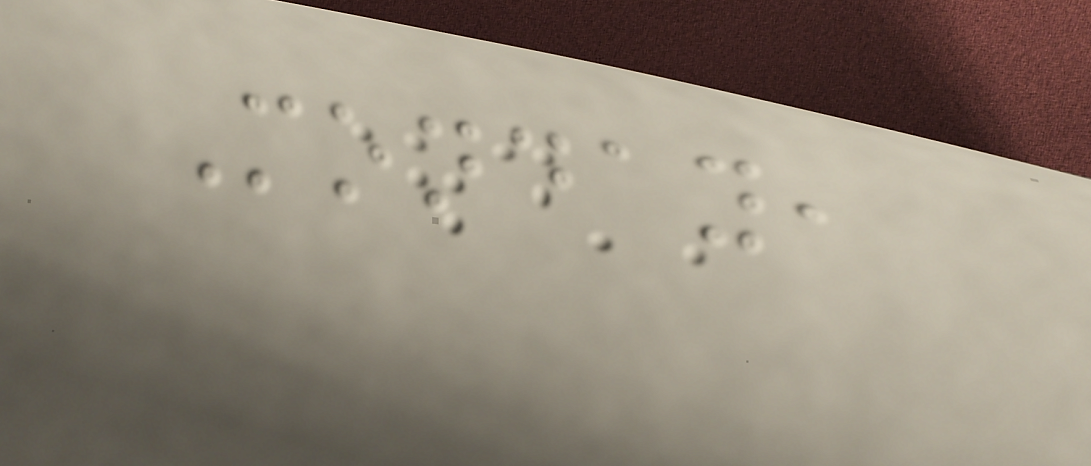Monday,
